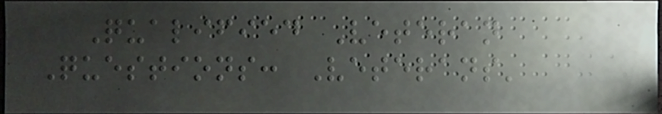Qualified Veteran
Questions: Veterans'
